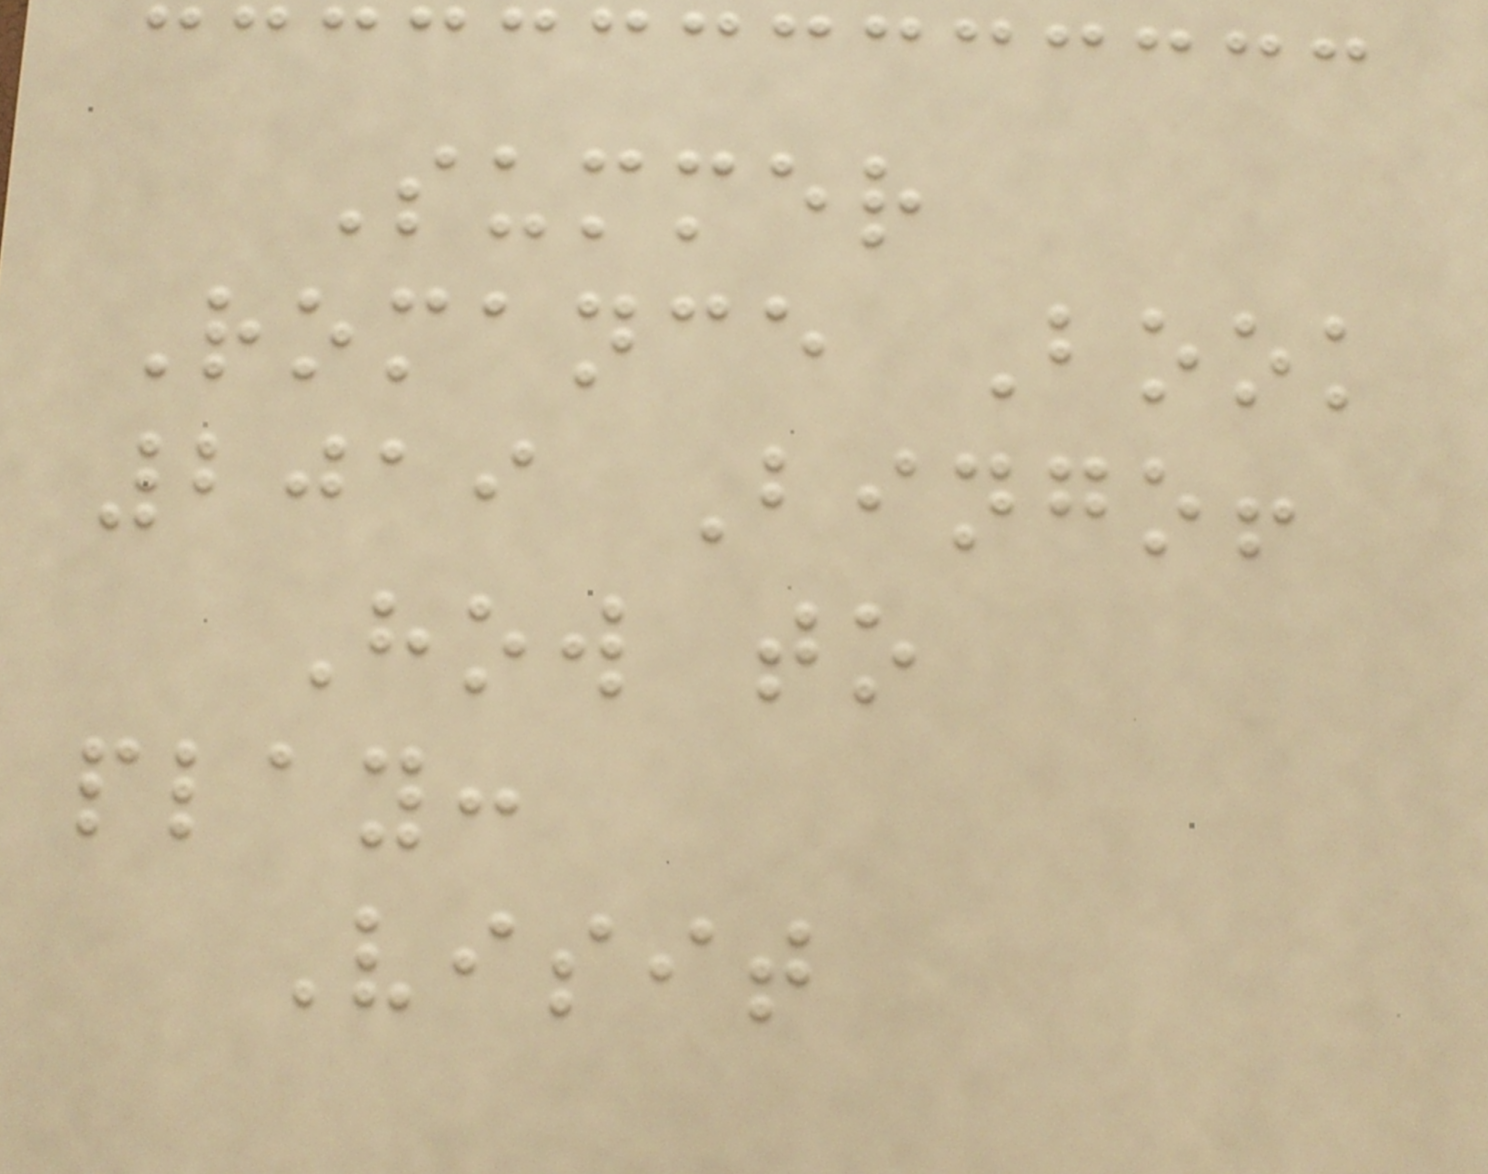Summer
Romance Book
2019 Bingo!
How to
play:
Visit
